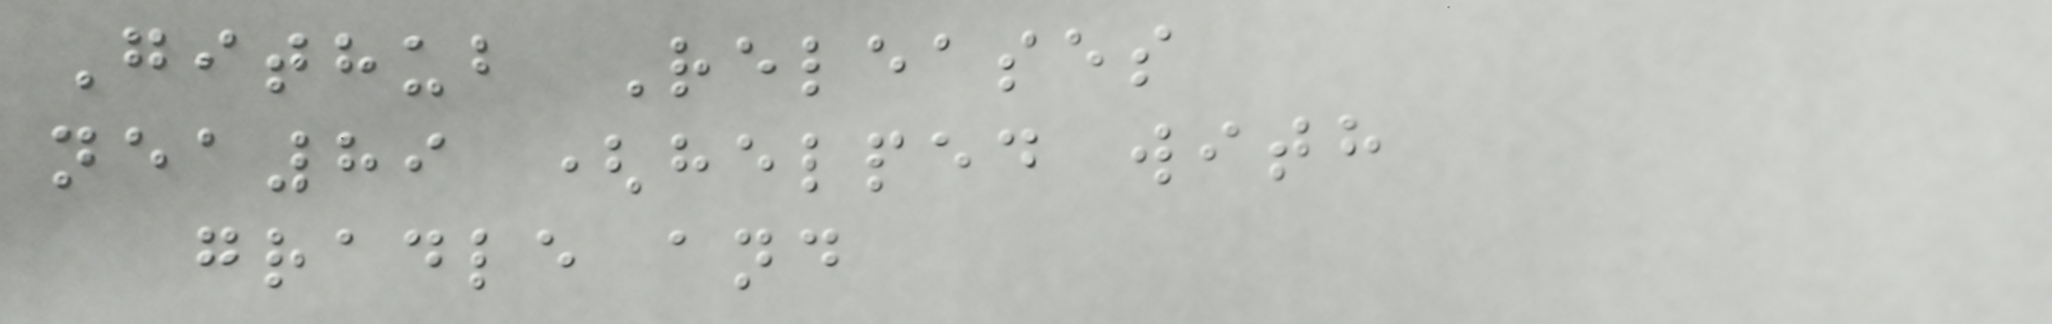Github Releases
nea89 (helped with
gradle and
